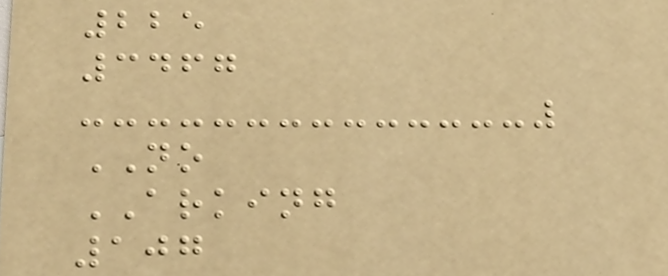225
3467
NO
ARKING
107
